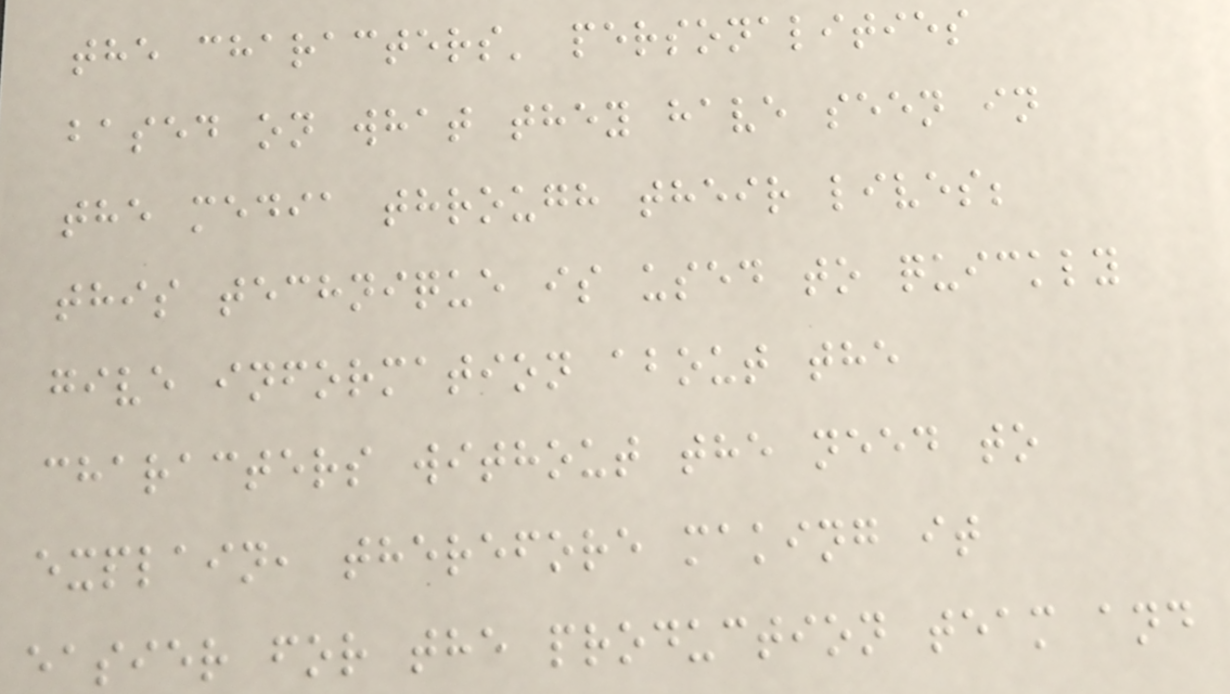the characters' personalities
based on what they have seen in
the media through their lives;
this technique is used to quickly
give information about the
characters without the need to
explain, therefore making it
easier for the production team and
